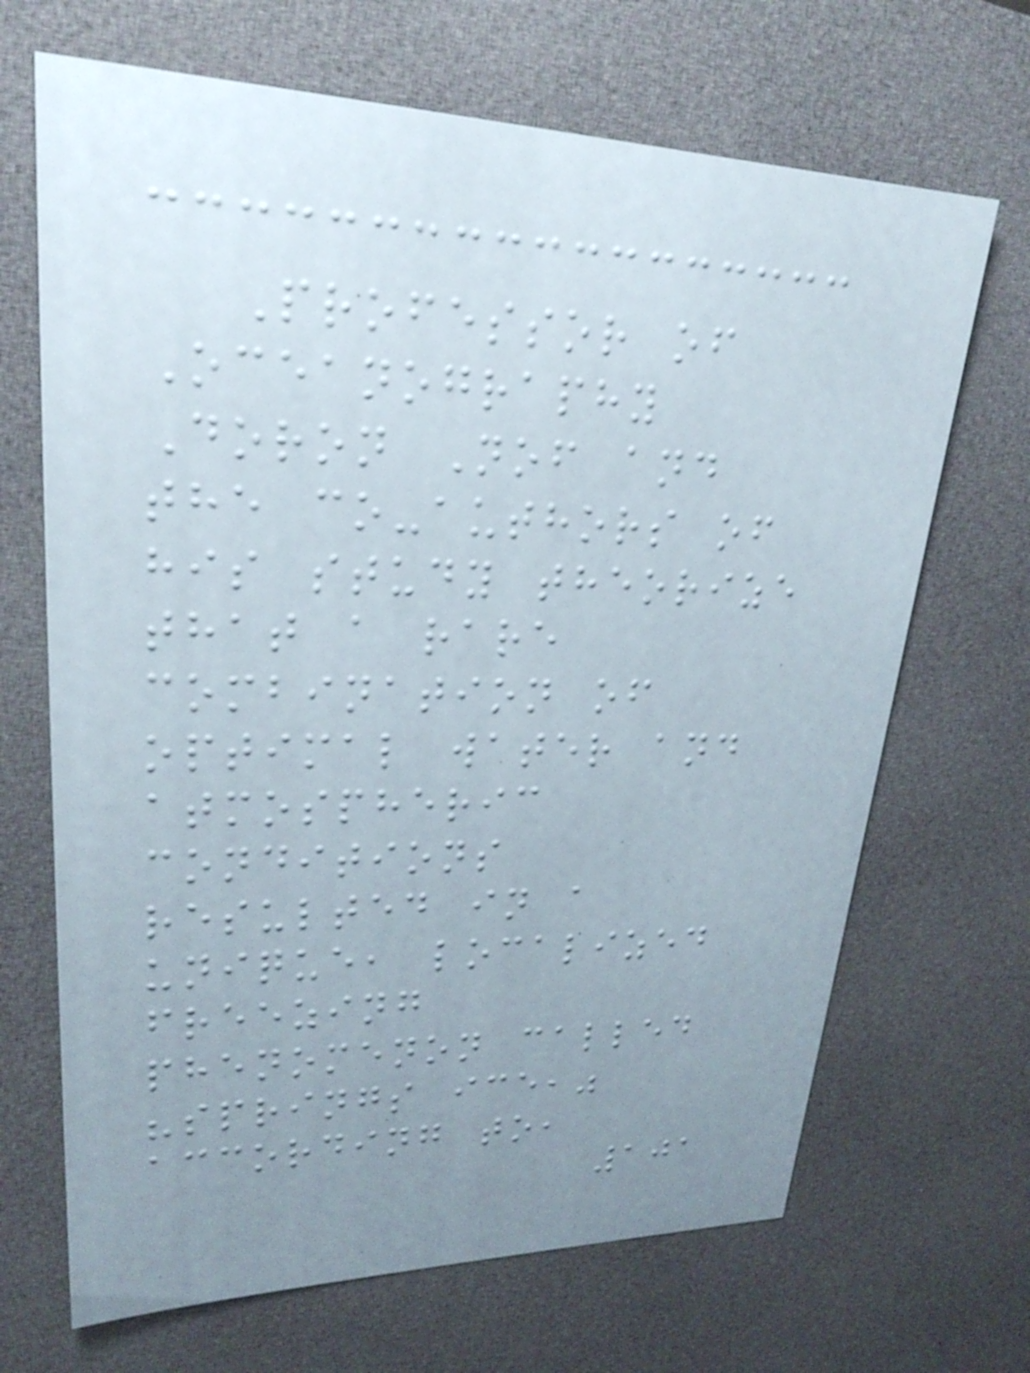Professor of
Oceanography
Doron Nof and
the co-authors of
his study theorize
that a rare
combination of
optimal water and
atmospheric
conditions
resulted in a
unique, localized
freezing
phenomenon called
"springs ice,"
according to,
101
